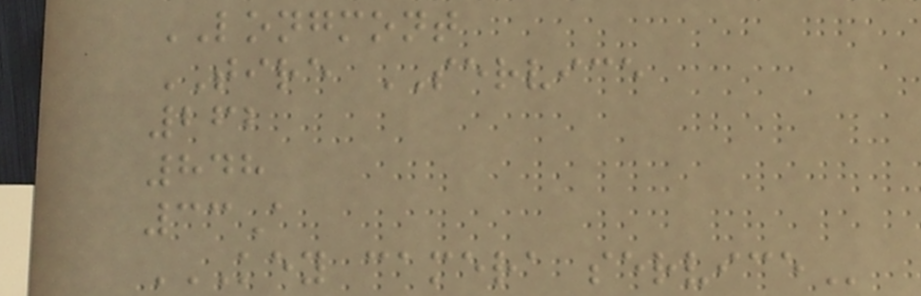LONGMONT
TIRE SERVICE
262
848
33A
KEY CAMERA SERVICE
